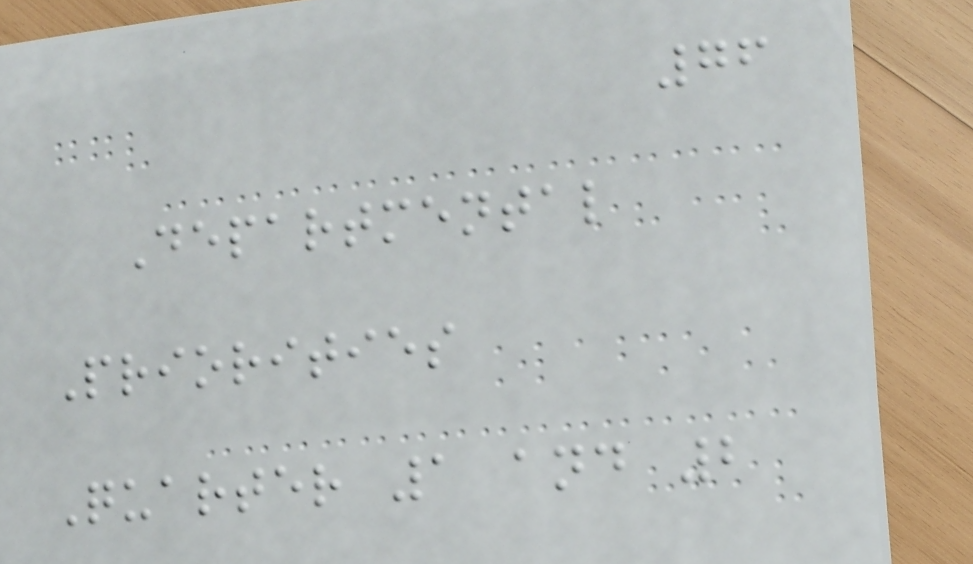76
Departmental
Priorities
Quarter 1 and 2
